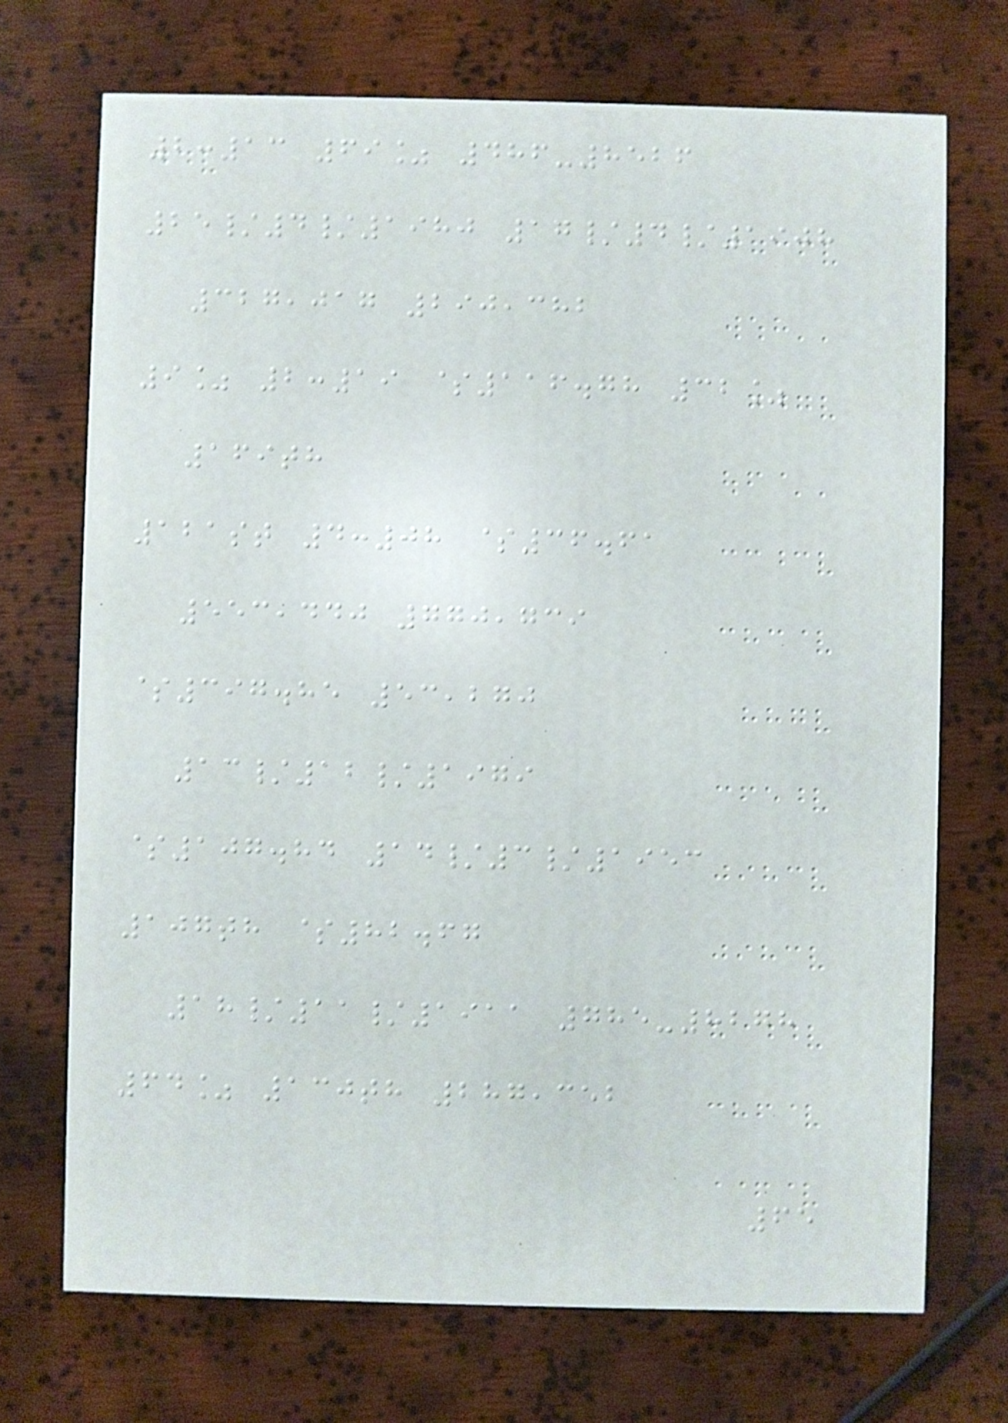2:13 69% 486-8526
25/4/1980 17/4/1908
327,017 290,382
9% 2:19 $116.78 32%
169th
121st 4:08 $36.61
553,440 770,739
$397.85 53,270
13/12/1979
$107.84 14/3/1953
107th $82.67
18/11/1911 785-8278
64% 130th 287,352
65
